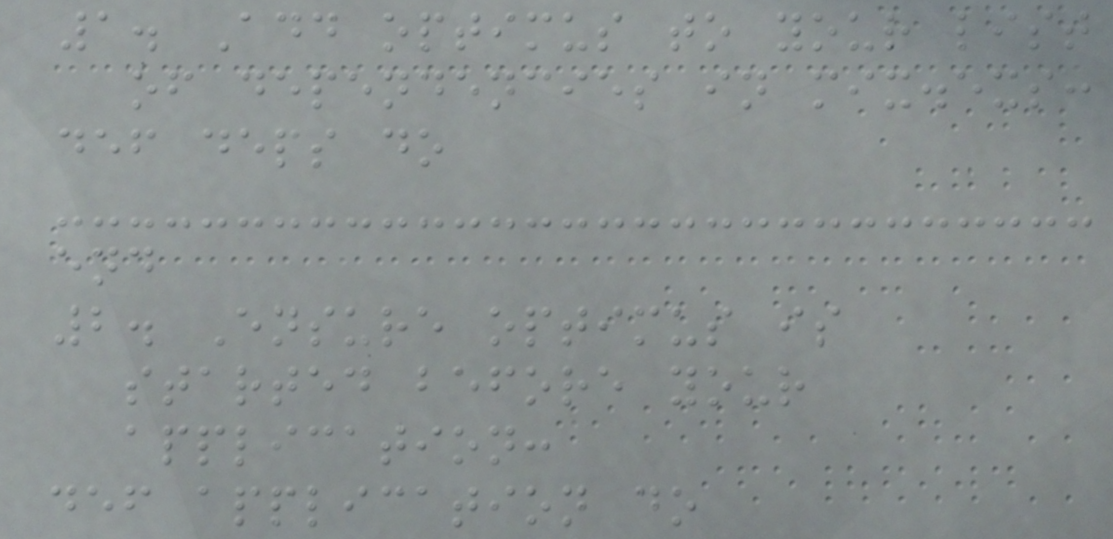1. Add optimus to your list
of dependencies in mix.exs:
def deps do
end
2. Ensure optimus is
started before your
application:
def application do
